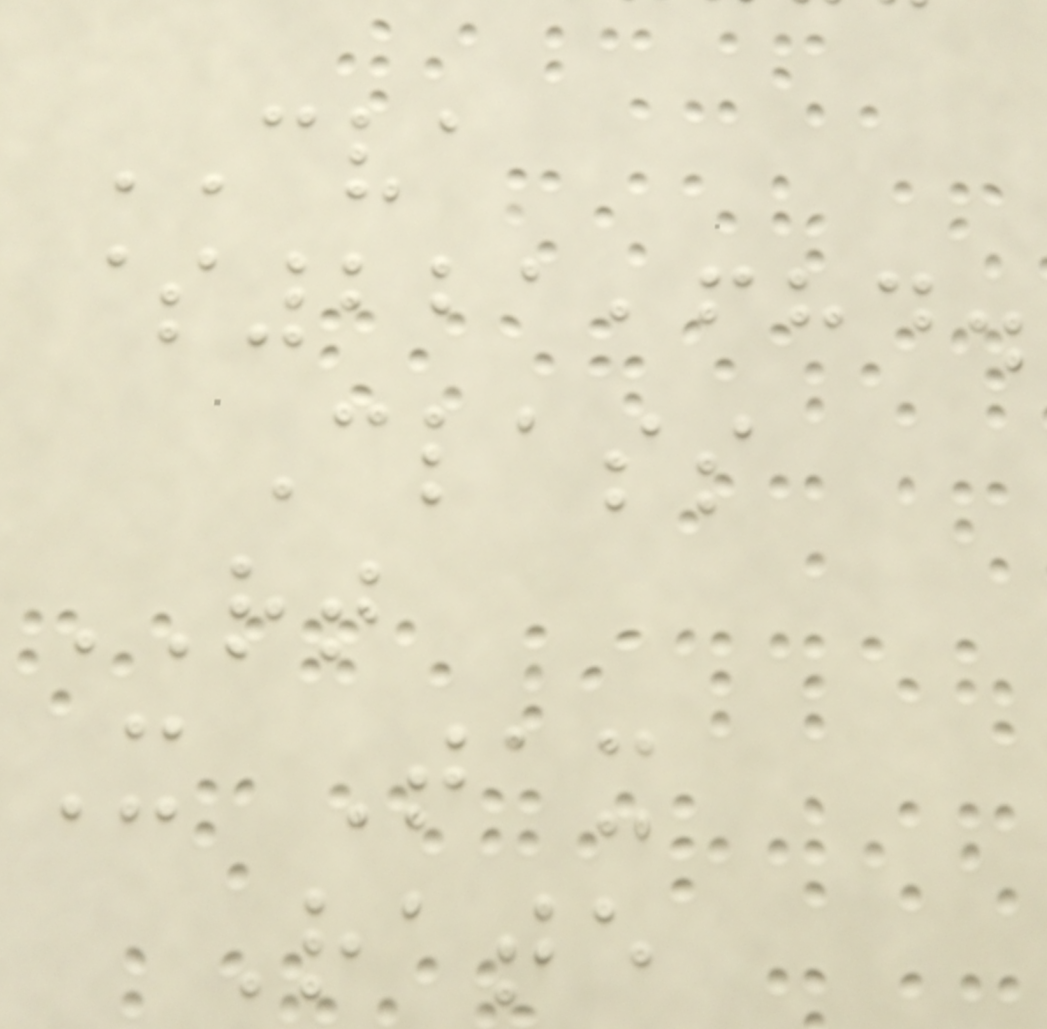CVA
$221,684.
Class
RT
X Tax
Rate
